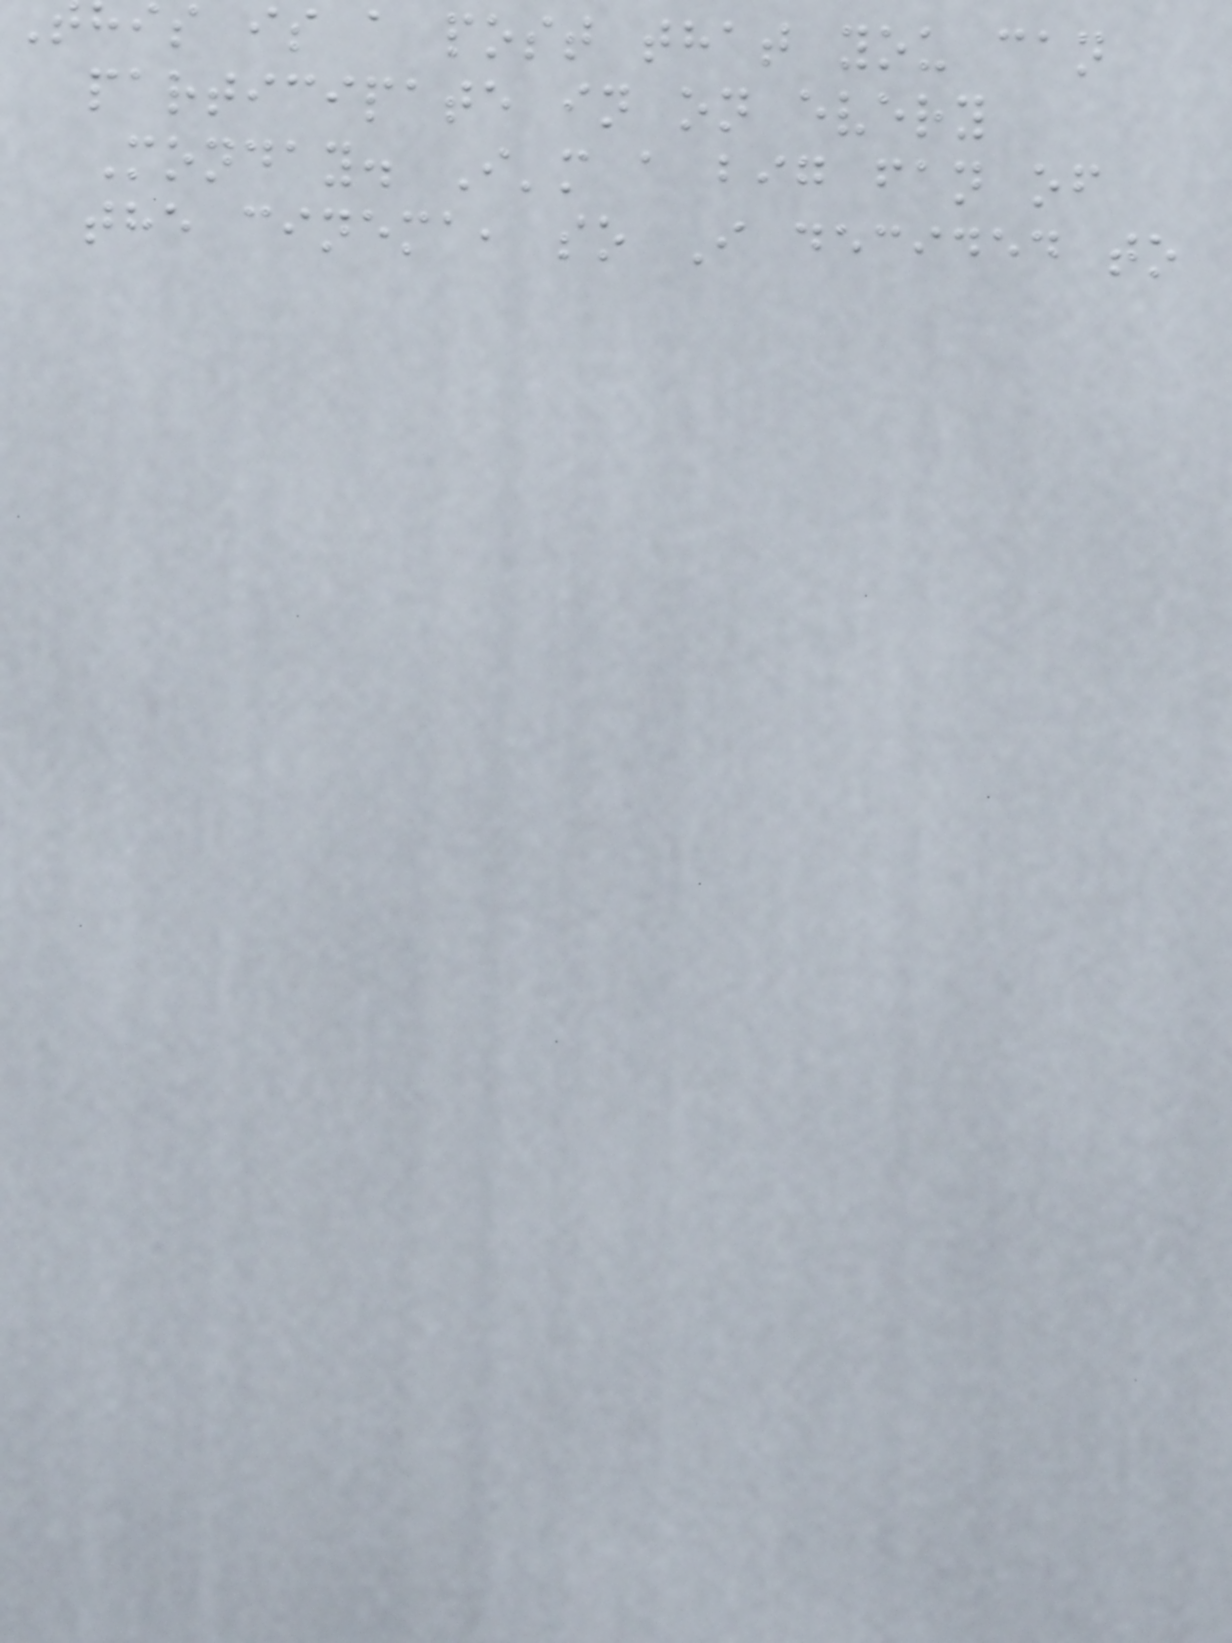is is a post that you can
participate in on every
Monday. I'm a big fan of
the cinema, so I decided to
